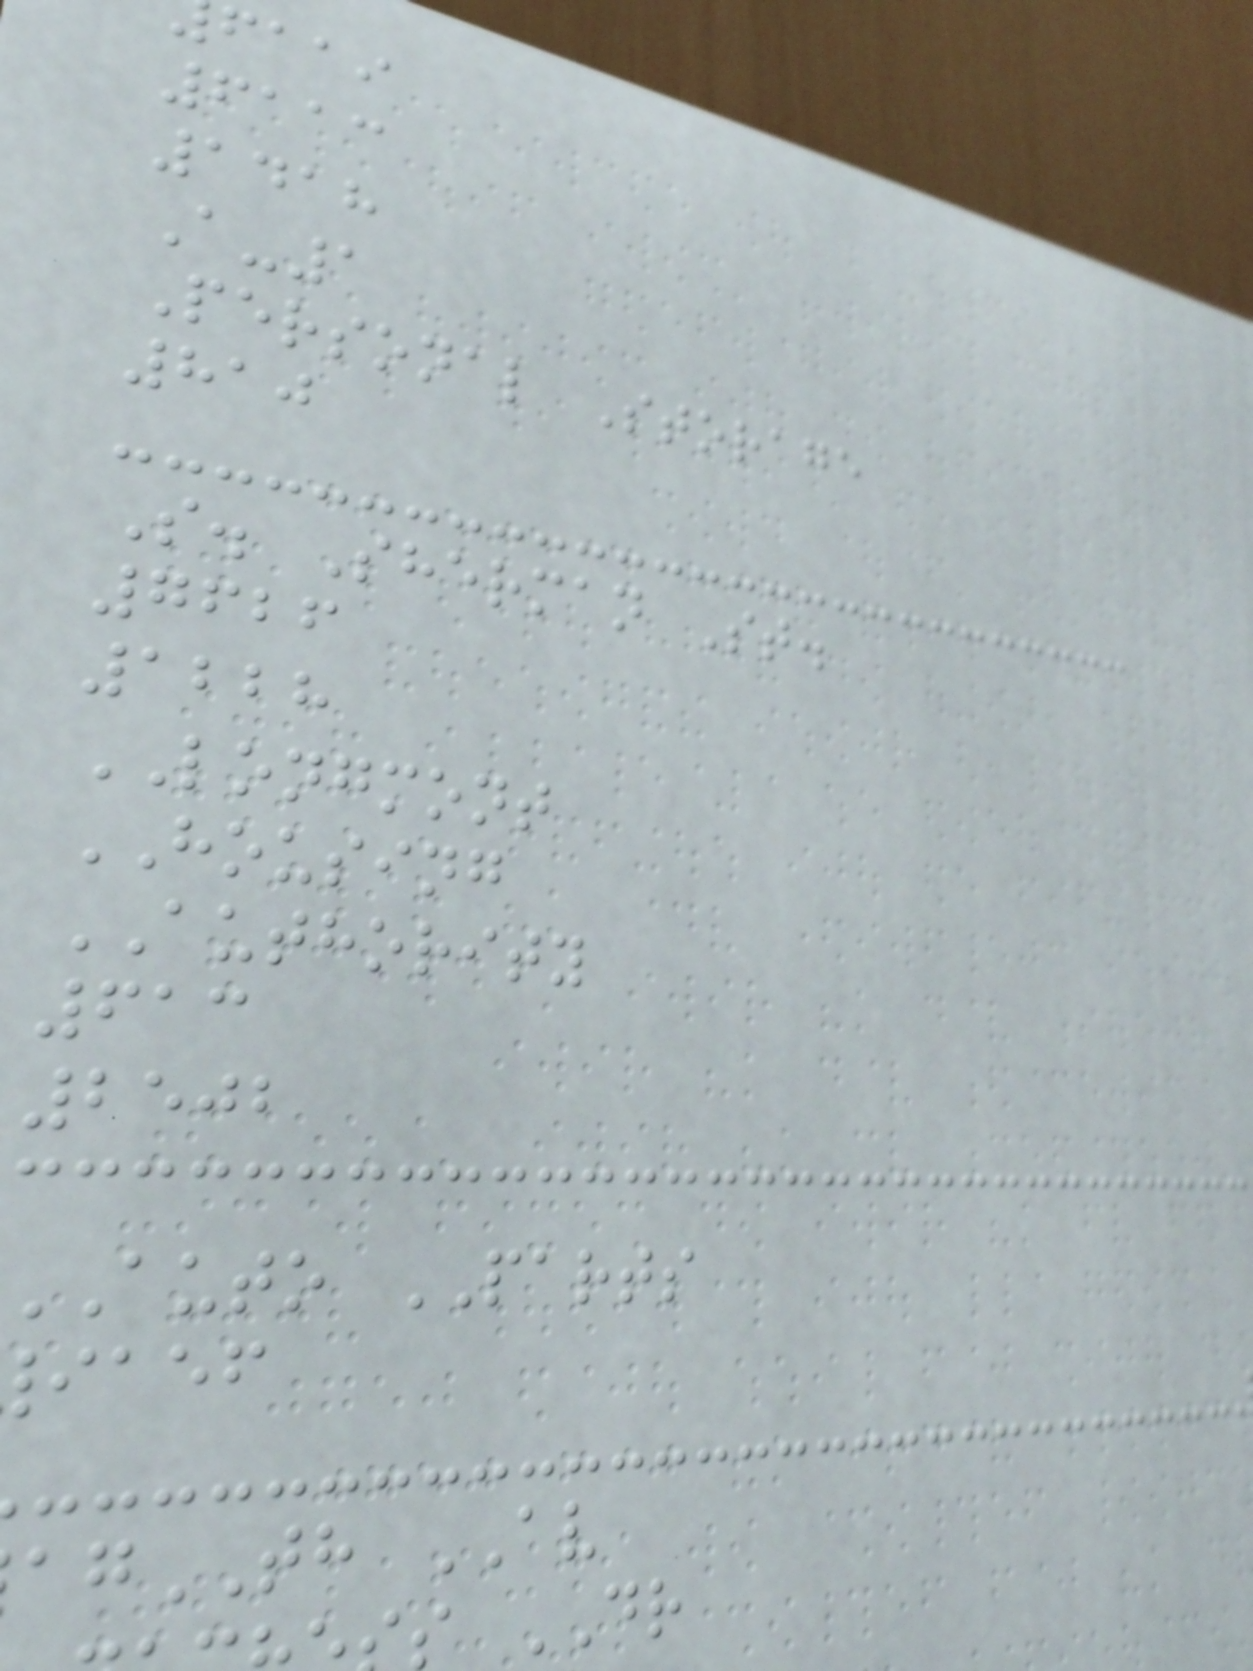faai
6113
1418
A-1
Personal Storage
810
S. Sherman St.
7626
1228
LONGMONT
HOUSING
AUTHORITY
613
2502
auto PARTS
iaef
TH AV
DR
